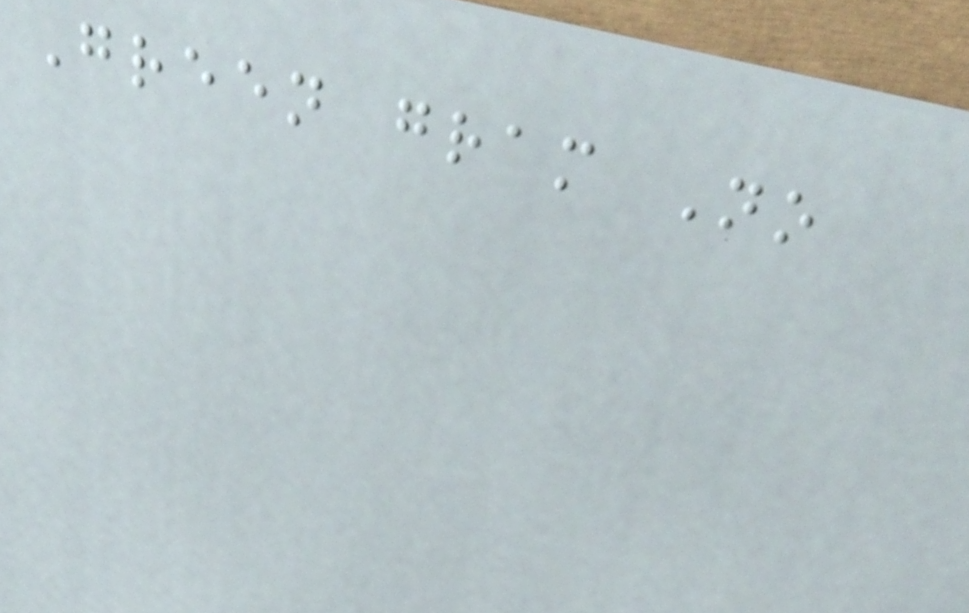Green gram No
